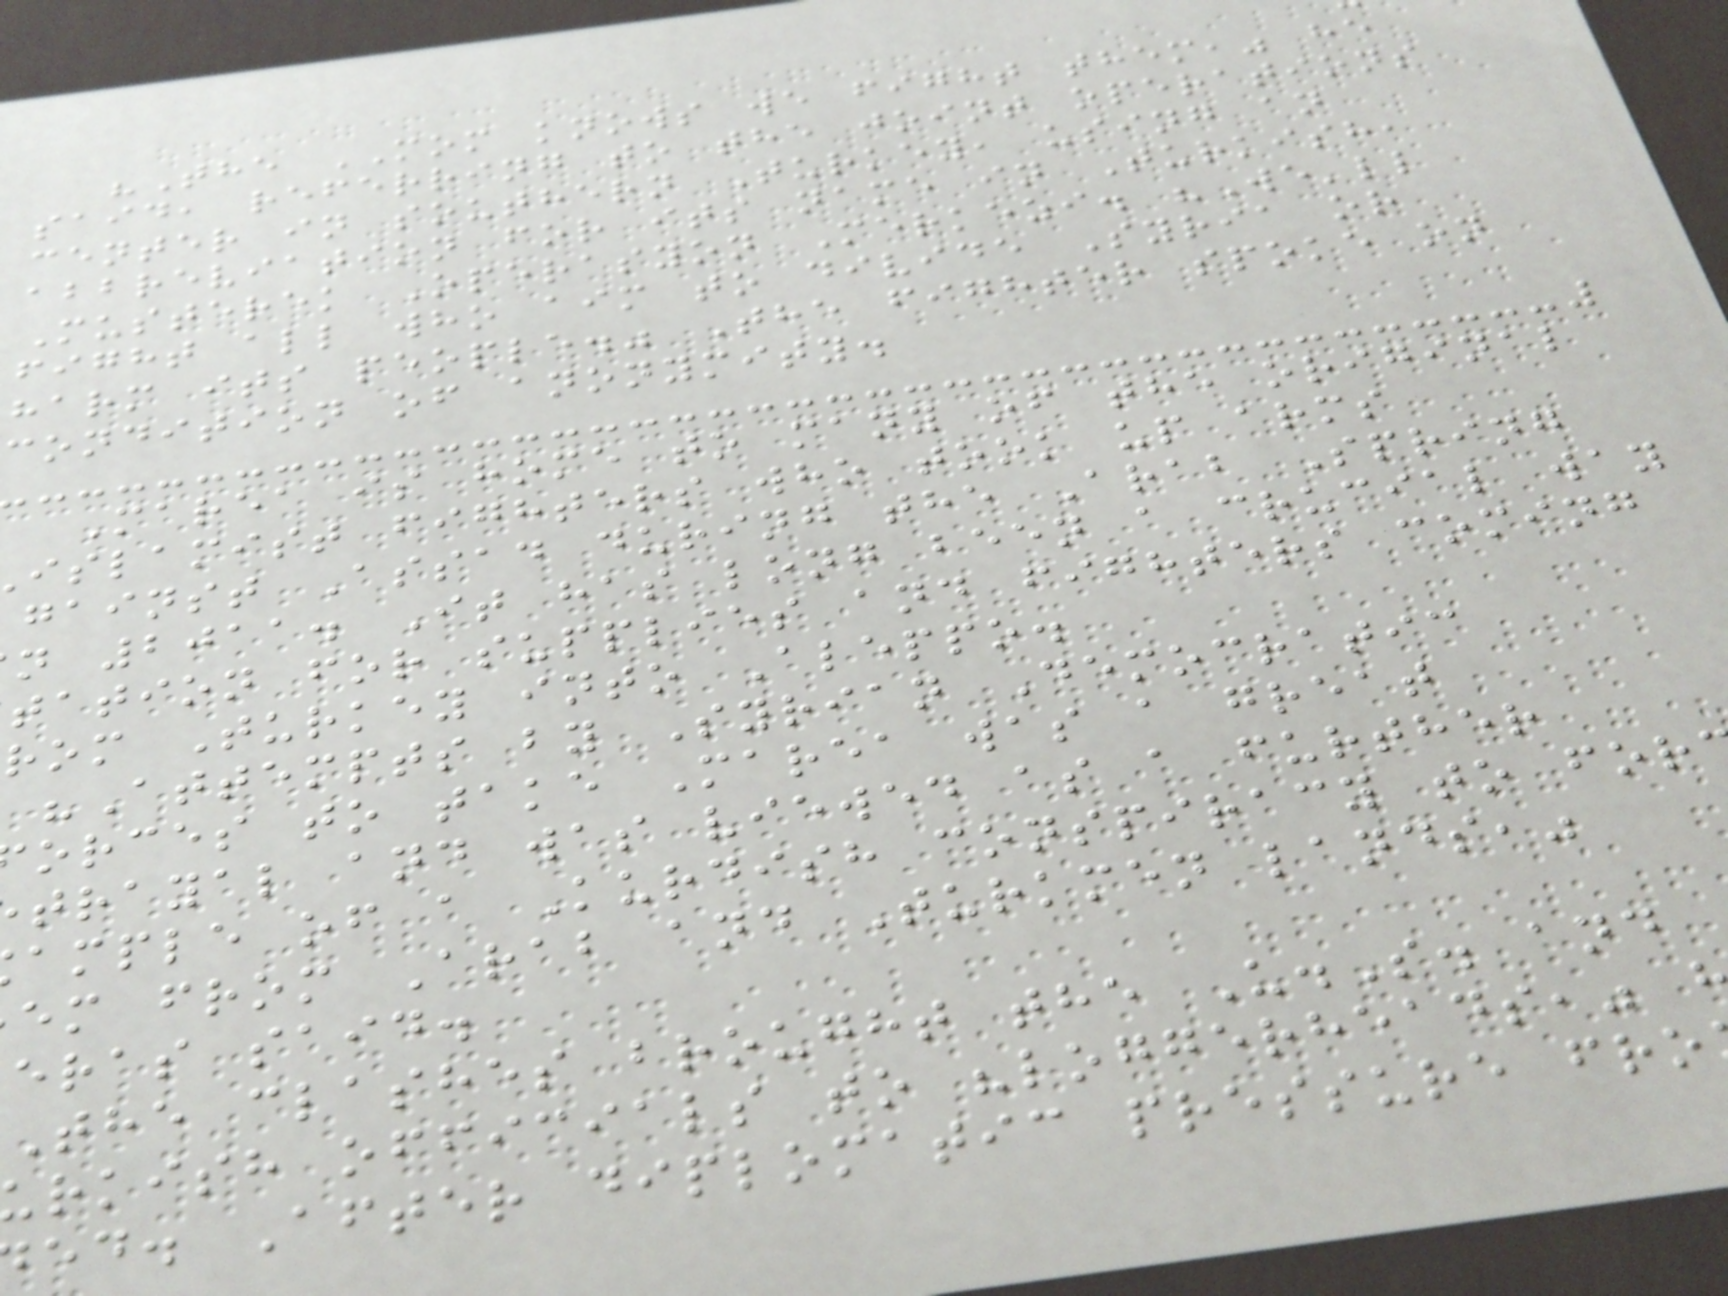"The MOM knows we fight them," he
said, referring to the joint operations
center in southern Turkey, using an
abbreviation for its name in Turkish,
Musterek Operasyon Merkezi. "We'll
fight all who aim to divide Syria or
harm its people." The fighter spoke on
condition of anonymity.
Marea is home to many of the original
islamist fighters who took up arms
gainst Assad during the Arab Spring
n 2011. It has long been a crucial way
tation for supplies and fighters coming
rom Turkey into Aleppo.
"Attempts by Syrian Democratic
orces to take Marea was a great
trayal and was viewed as a further
ample of a Kurdish conspiracy to for
em from Arab and Turkmen lands,"
eras said.
The clashes brought the U.S. and
rkish officials to "loggerheads,"
ed. After diplomatic pressure fro
